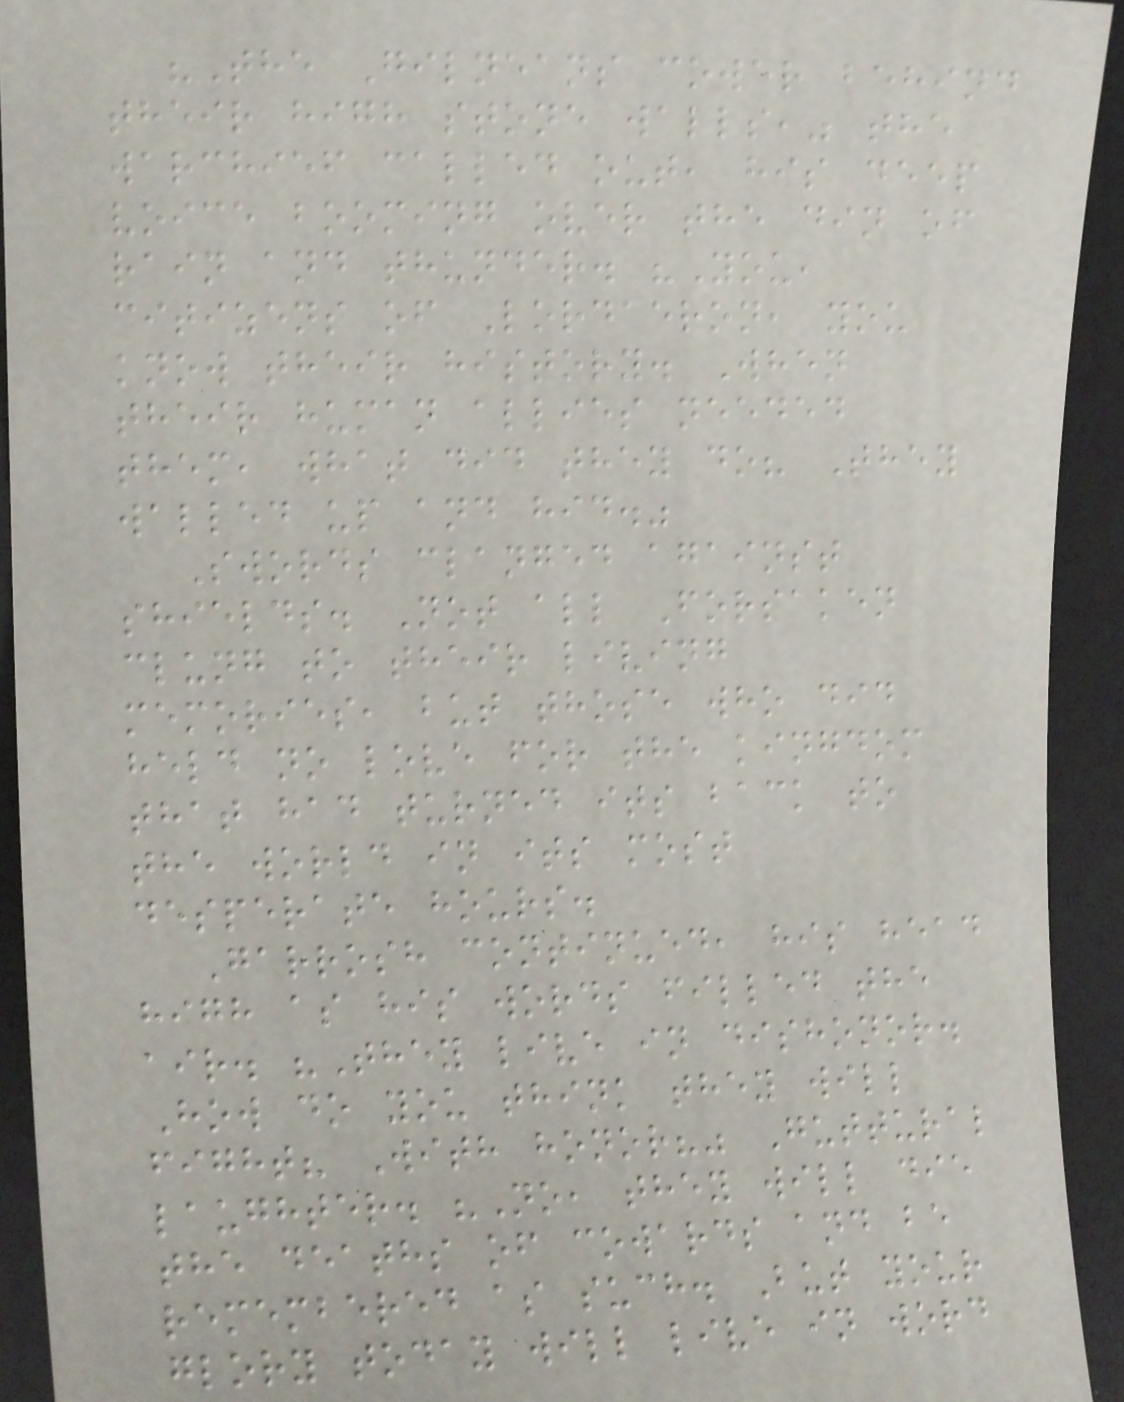"The Gilneans cower behind
their high stone walls," the
warchief called out, his deep
voice booming over the din of
rain and thunder. "You,
citizens of Lordaeron, you
know their history. When
their human allies needed
them, what did they do? They
walled up and hid."
Swords clanged against
shields. Not all Forsaken
clung to their living
memories, but those who did
held no love for the kingdom
that had turned its back to
the world in its most
desperate hours.
Garrosh continued, his head
high as his words filled the
air. "They live in dishonor.
How do you think they will
fight? With honor?" Guttural
laughter. "No, they will die
the deaths of cowards and be
remembered as such. But your
glory today will live in word
